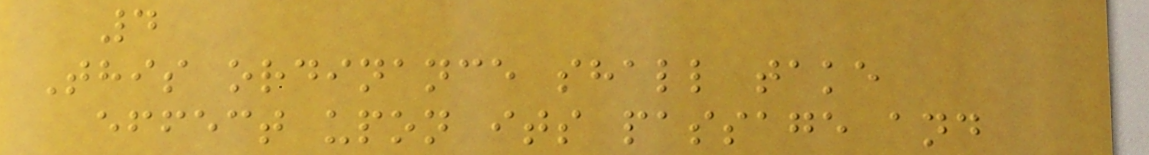4
This ordinance shall take
effect upon its passage and
